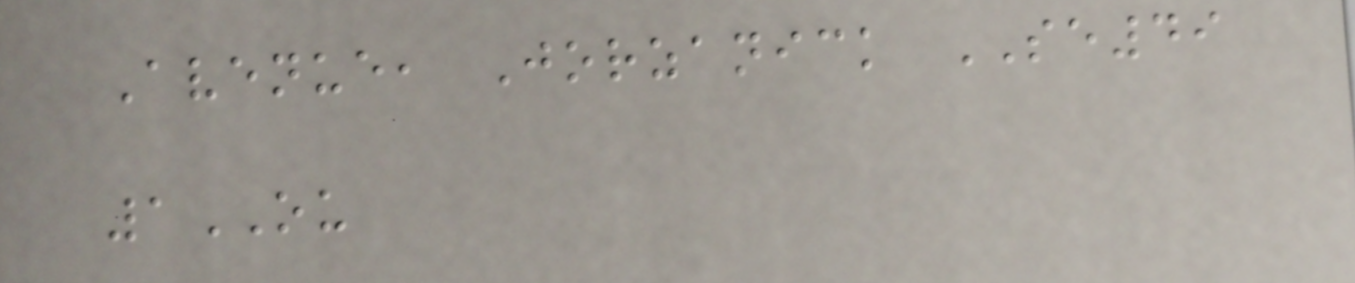Avenue, Jorzanick SE49
1OU
